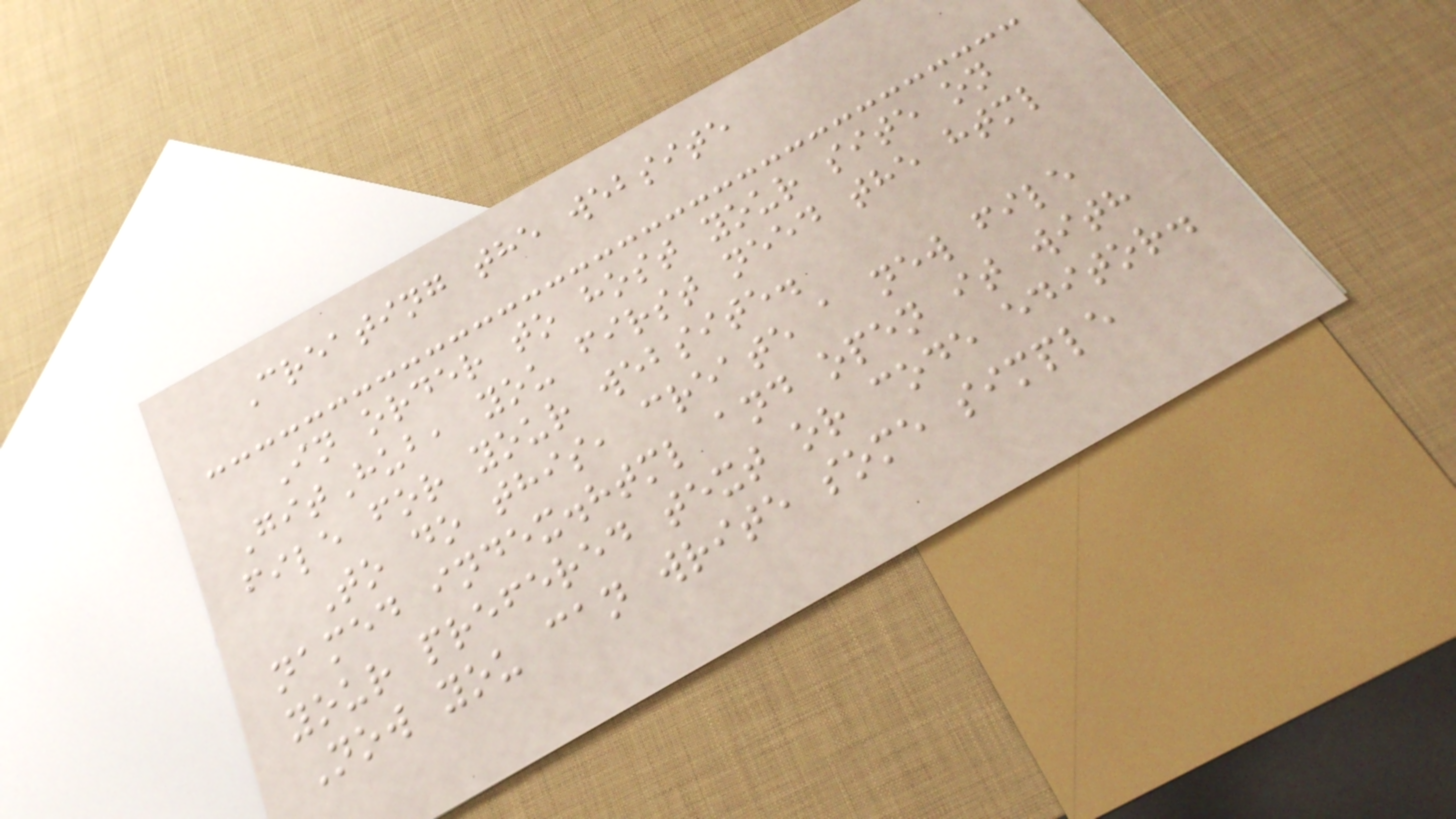Creating the website
In order to host your site on
GitHub, you first need the html
file for your website.
To do this, create a new file
named index.html and open it with
your prefered text or code editor.
Now you can write some simple
